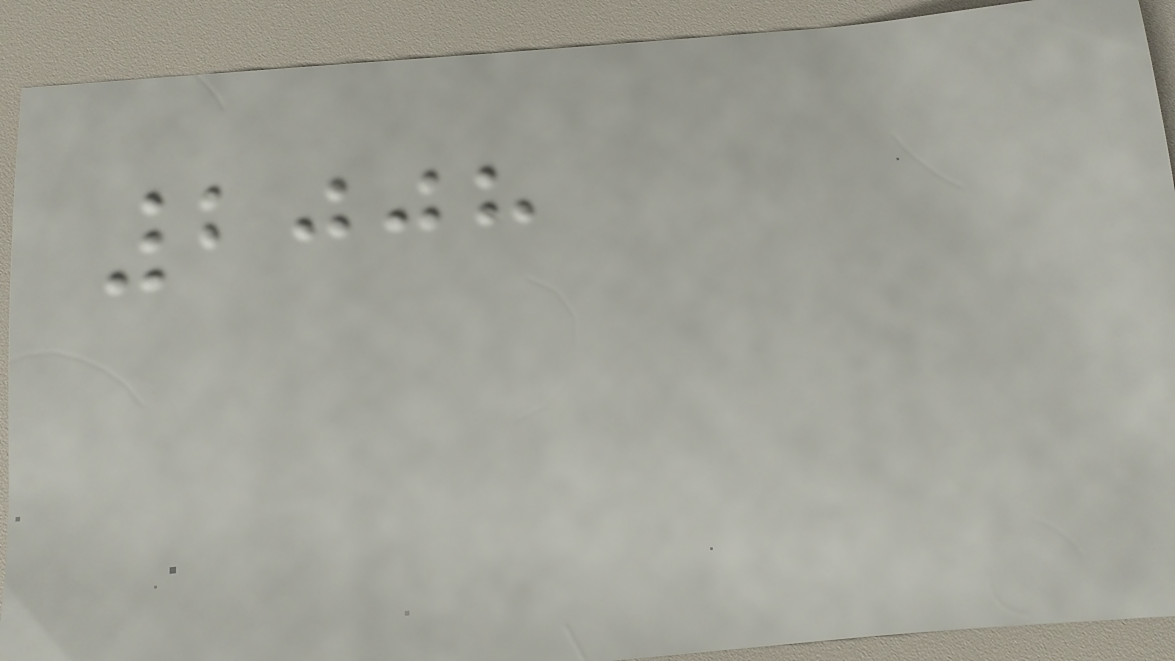2008
